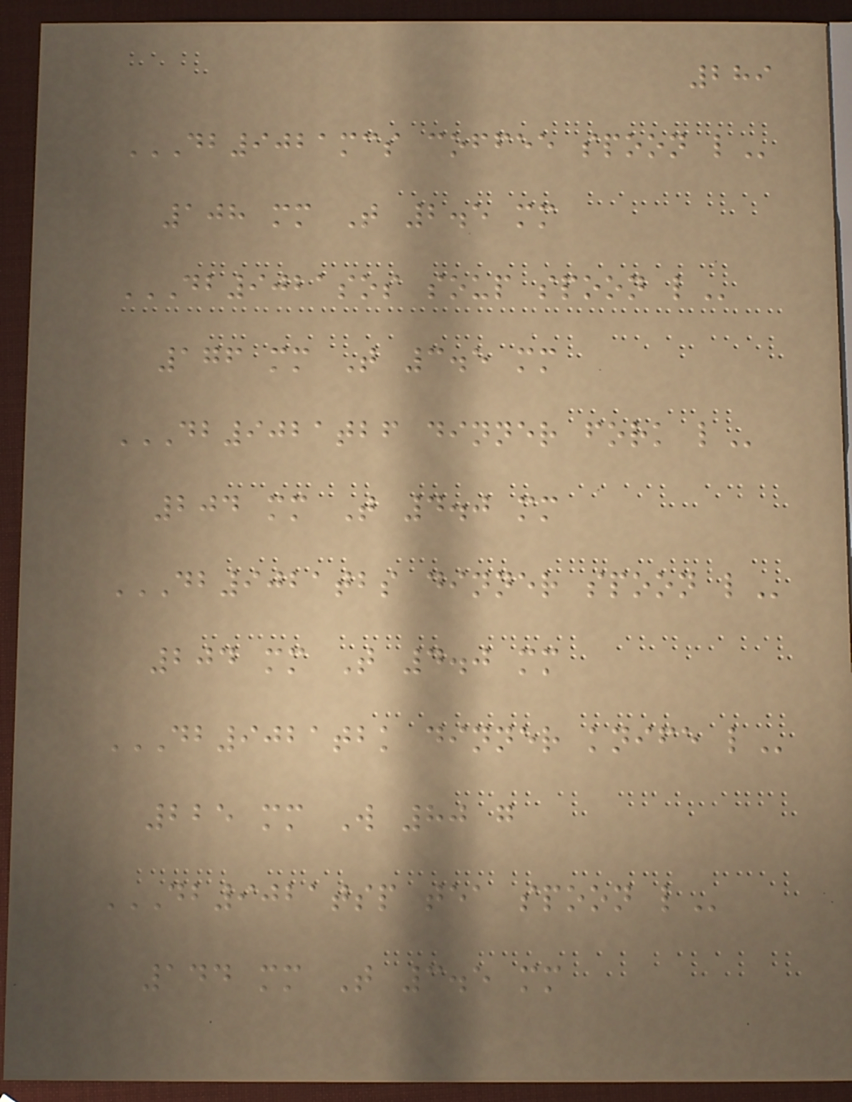289
DB9021MCS COFFEE SPOON L
108 mm T 2.5 mm
DB9021SOS SOUP SPOON L
176 mm T 3.5 mm
DB9021TBF DINNER FORK L
204 mm T 4.0 mm
DB9021TBS DINNER SPOON L
204 mm T 4.0 mm
DB9021TBK DINNER KNIFE L
225 mm W 80 g
DB9021TSP TEA SPOON L
144 mm T 3.5 mm
